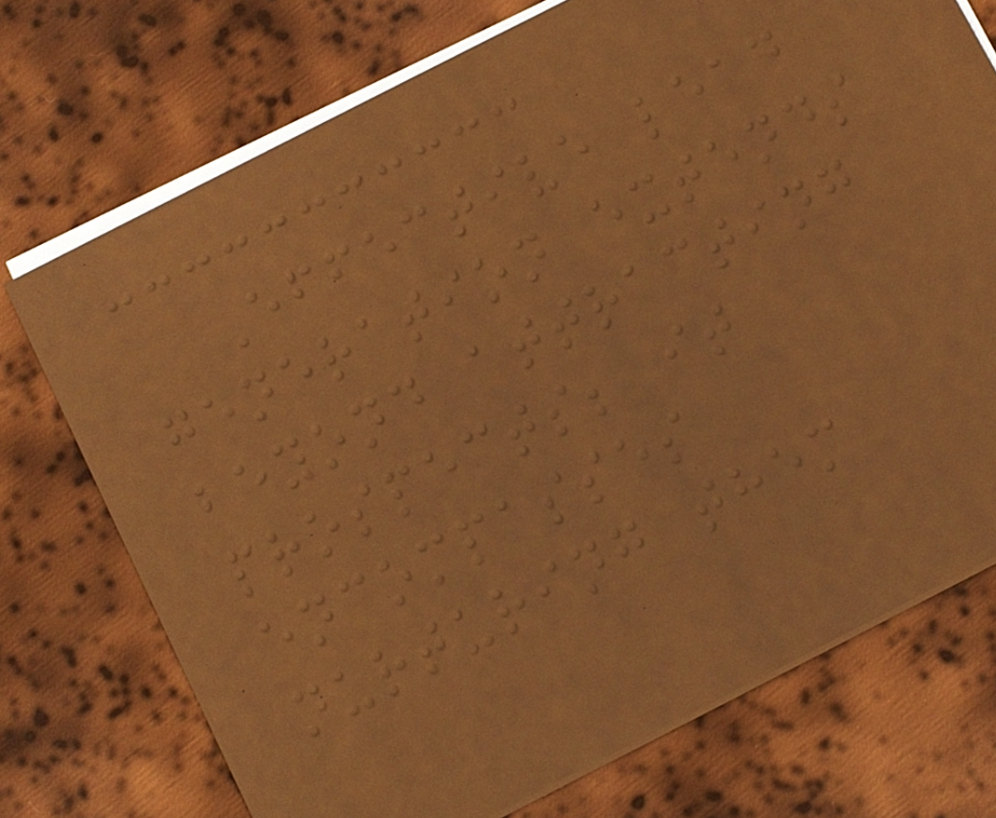Effective lead
generation extends
beyond attracting
prospects; it
encompasses
nurturing them
